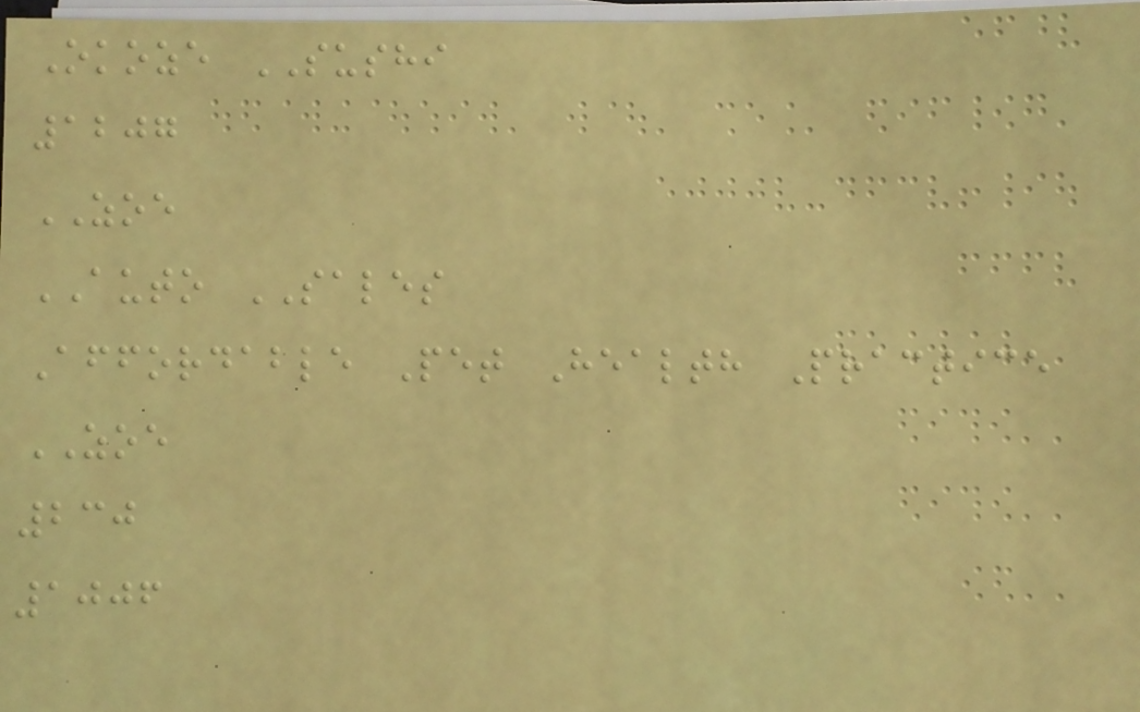Okoze SUSHI
1207
ZOE
AUTO SALES
Affordable Pet Health Practice
ZOE
230
1006
